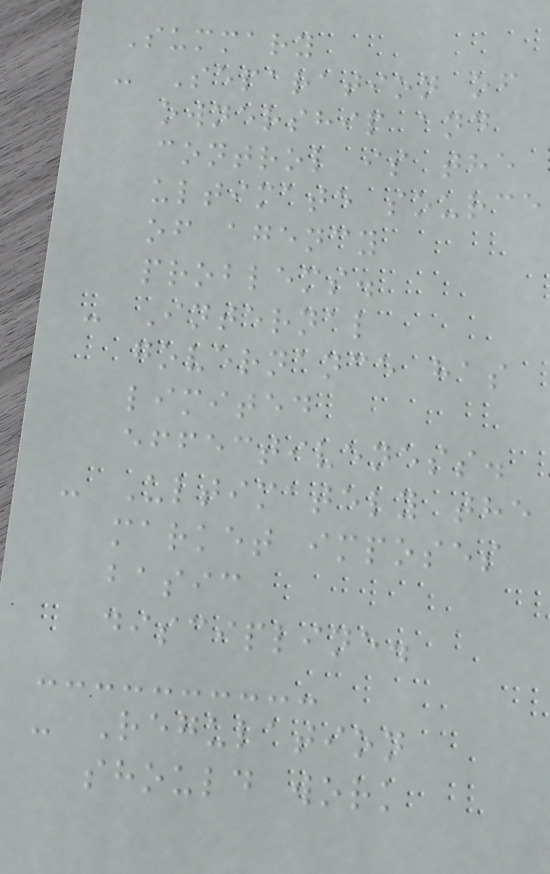Summary
- Separation of
ownership and
control is the
ultimate source
of agency
problems.
- Internal
governance has
limited
effectiveness.
- Ultimately the
market imposes
basic
discipline.
- Regulation
should work
